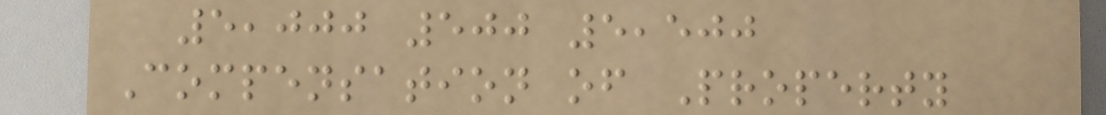5,000 500 5,500
Compensation of Property
